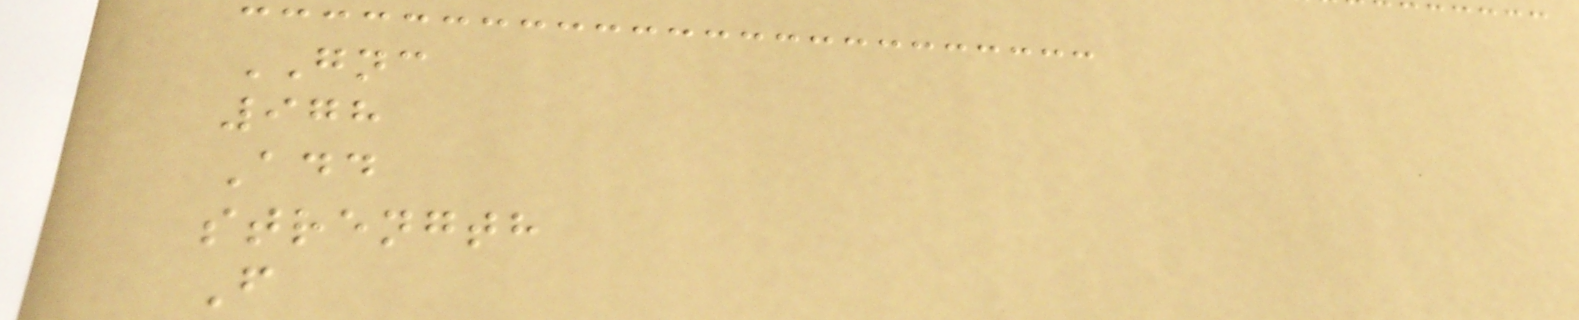GNC
978
Add
strength
F
